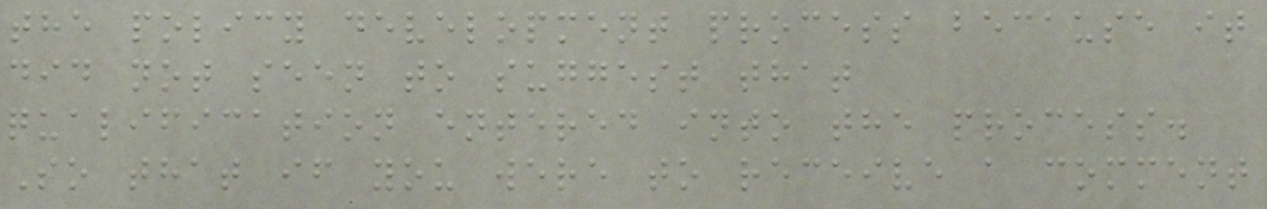the policy development process because it
did not seen to suggest that
qualification entered into the process.
So that if you were to receive a comment
